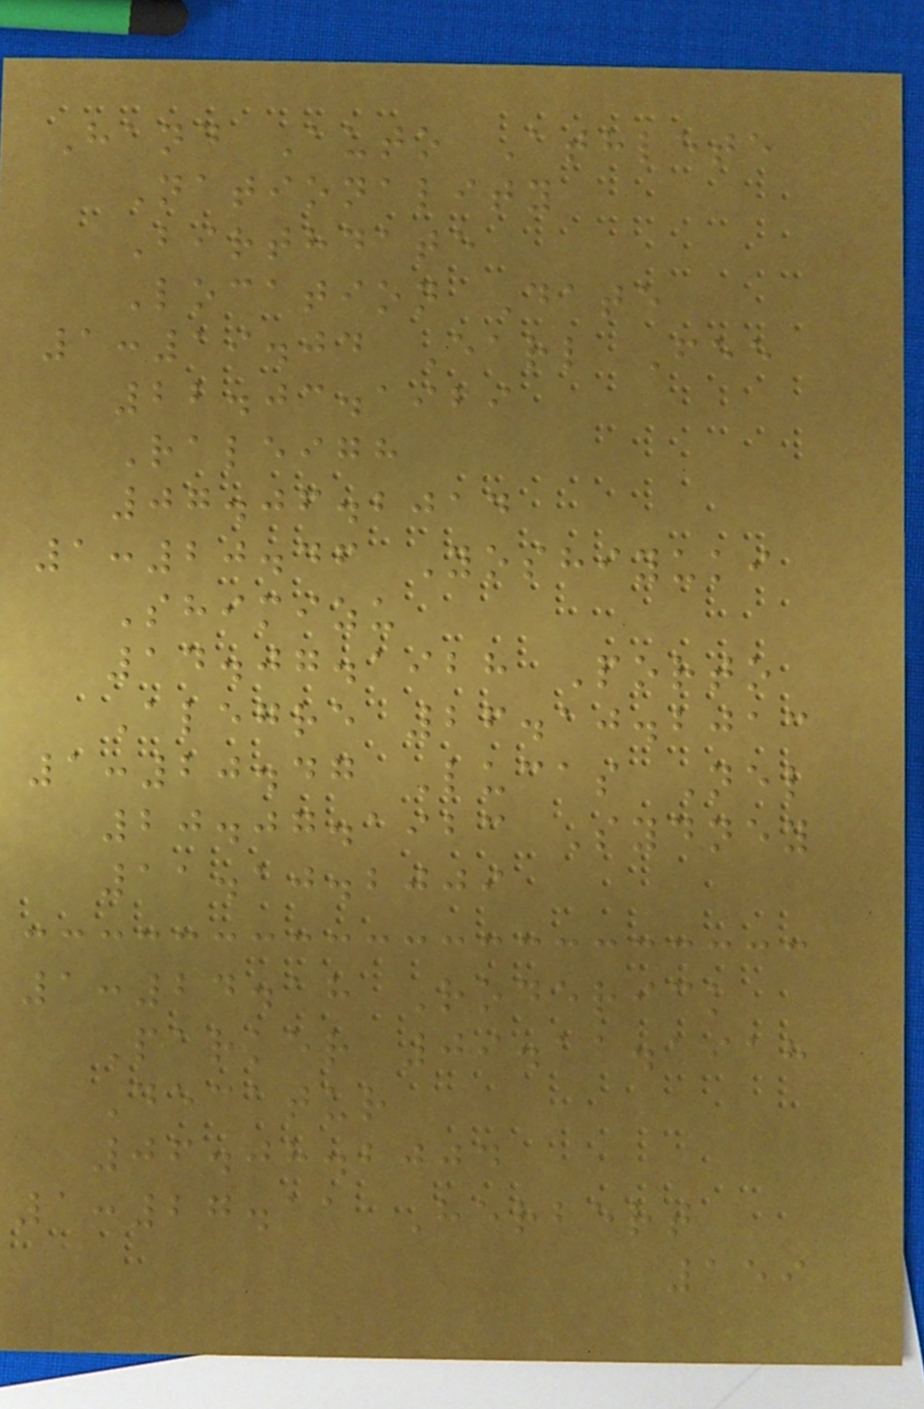Hand Auto Athlete
Nationality
Birthdate
Location Date
1:19.04 Earl Fee
22.03.1929
Raleigh
07.06.2014
1:20.46 Yoshiyuki
Shimizu
14.07.1928 Porto
Alegre 26.10.2013
1:20.47 Lucas Nel
20.07.1923 Sydney
11.10.2009
1:24.18 Roderick
Parker 09.11.1918
Decatur
06.08.2004
1:27.11 Herbert
159
